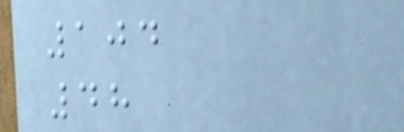104
48
